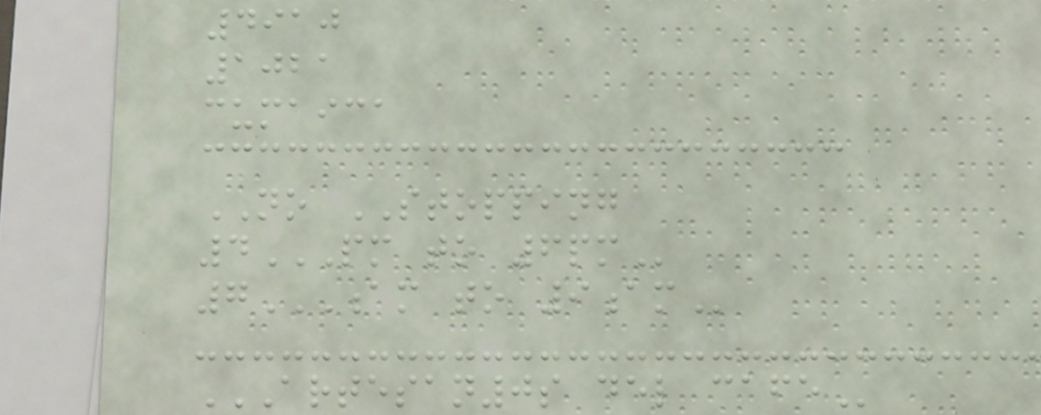4910
1021
cumaica
NO STOPPING
4PM TO 6PM
7AM TO 9AM
ARTESAN0S DEL CAFE
